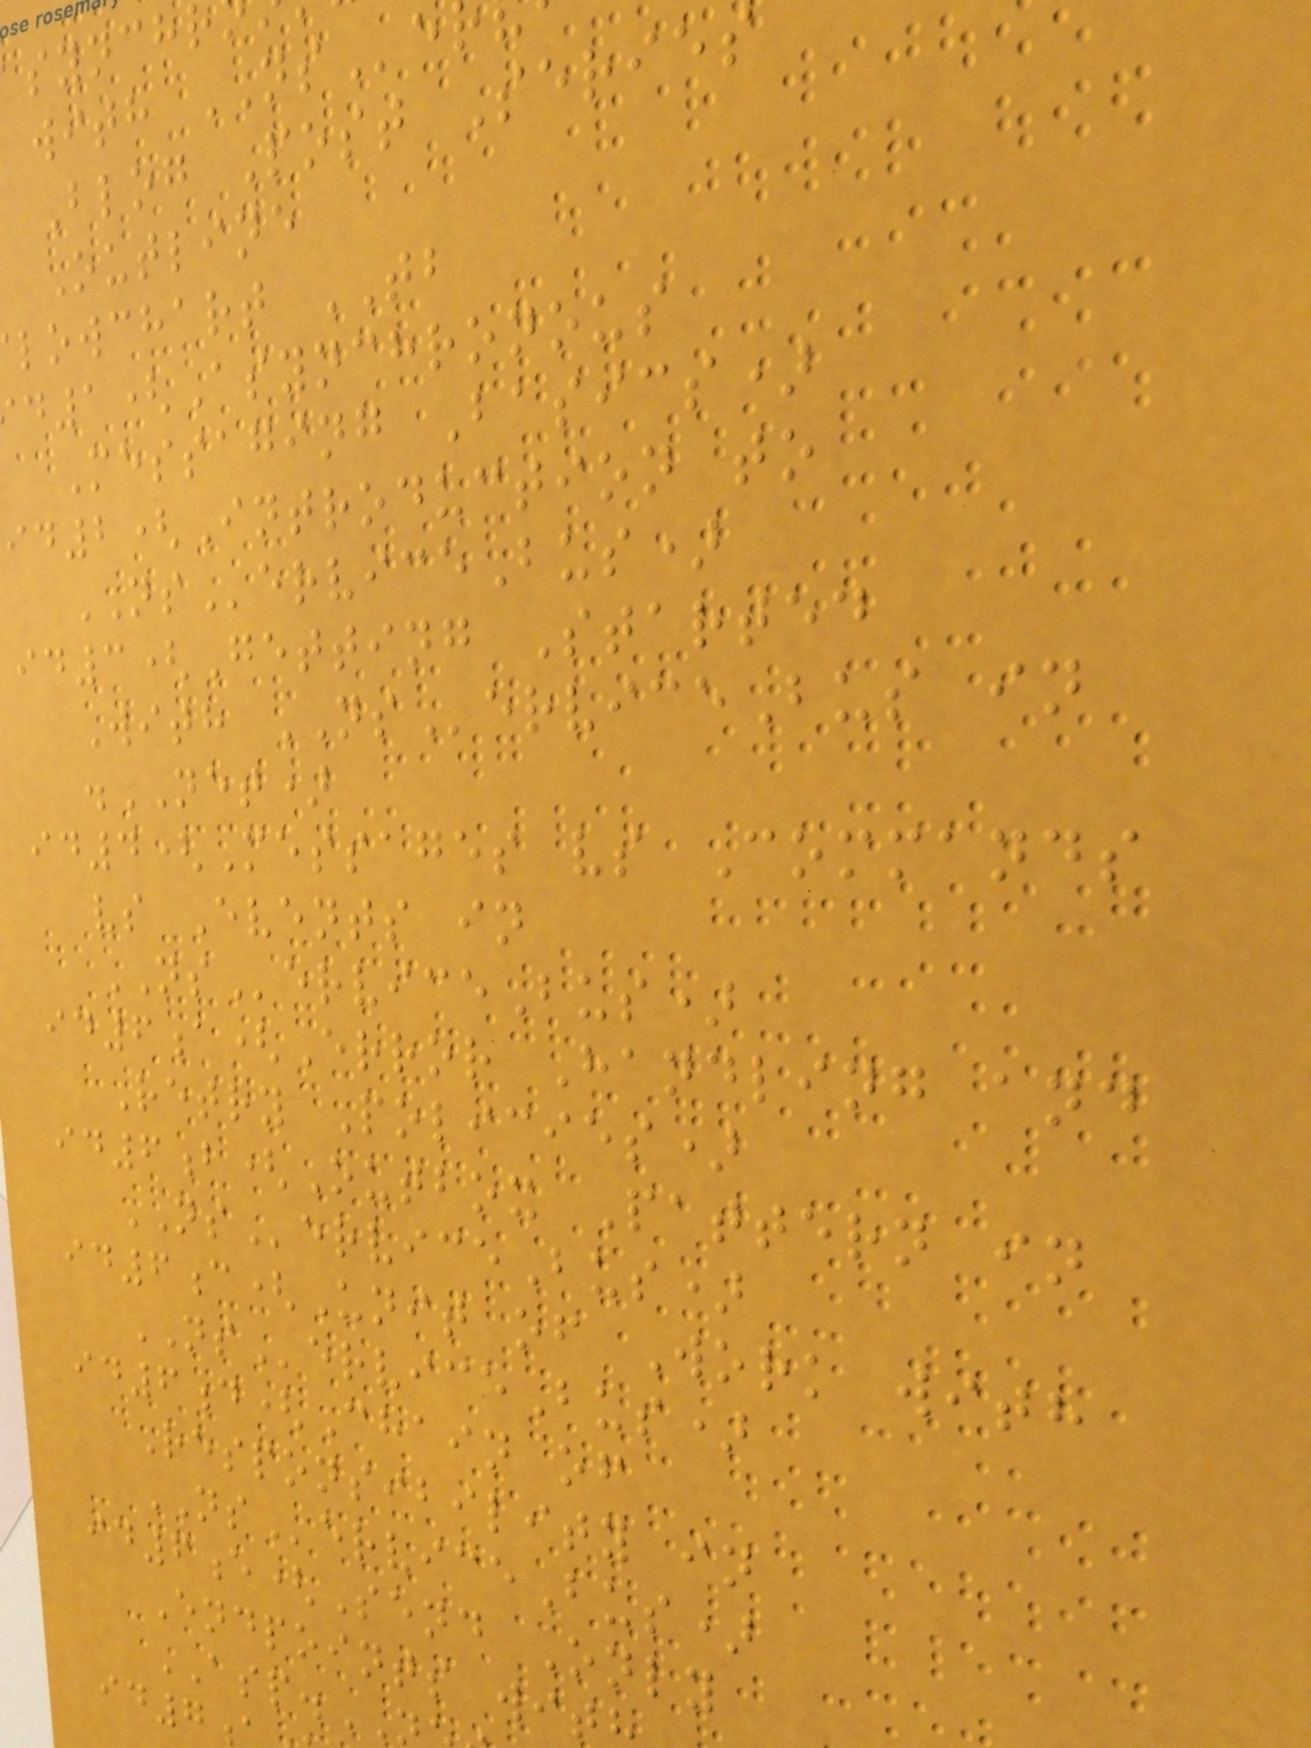with NSe
Blog Post Series
Outline
lowchart TB
d1(Asynchronous
Messaging Basics)
id2(Introduction to
NServiceBus)
id3(Getting Started
With NServiceBus in
.NET)
id4(Messages vs Commands
vs Events in
NServiceBus)
id6a(Error Handling and
Retry Policies)
id6b(Outbox Pattern in
NServiceBus)
id6c(Unit of Work with
NServiceBus)
id6d(Chain of
Responsibility in
NServiceBus)
id6e(Send Only
Endpoints wit
ASP.
